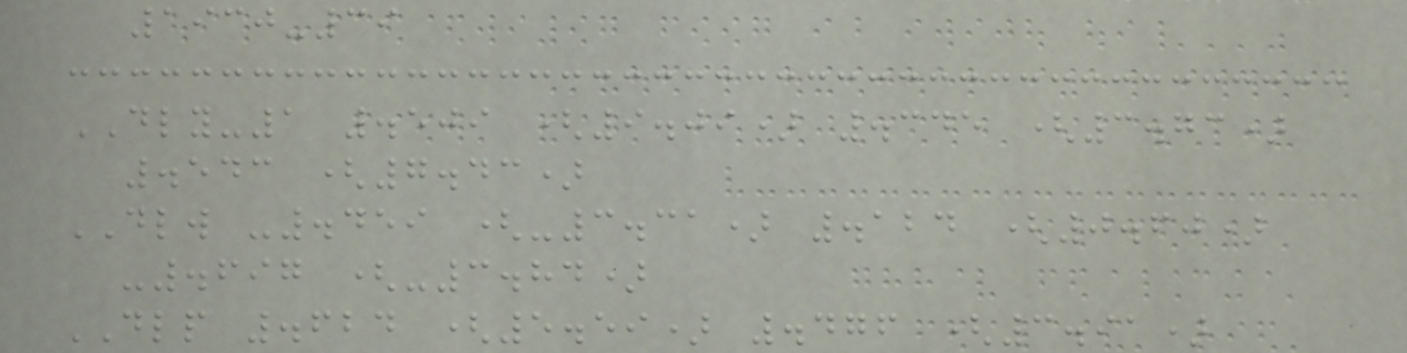1930-39
DLY-1 .509 (9.09) .345 (3.73)
.543 (7.43)
DLW -.459 (-3.31) .124 (0.60)
-.697 (-3.84)
DLP .624 (5.59) .476 (3.91)
